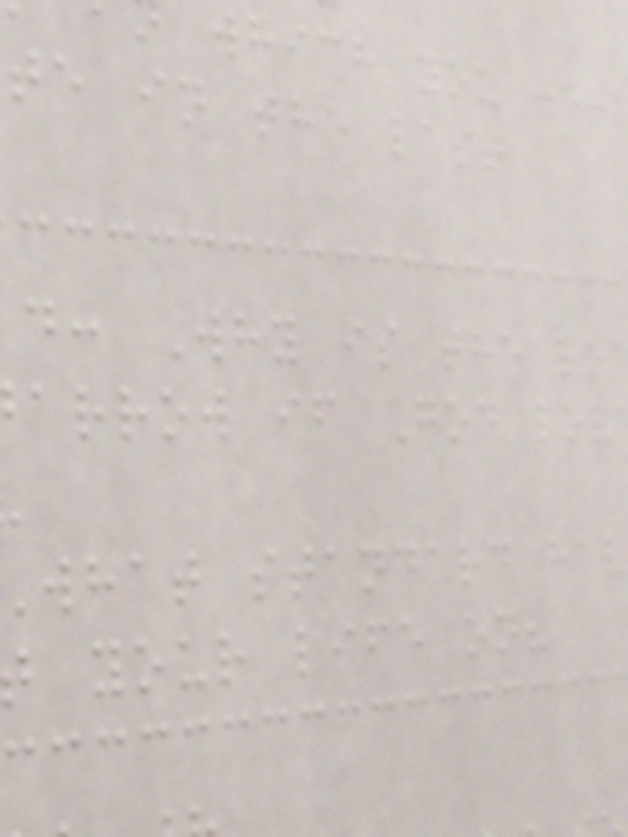which you wer
te in the last
d: Why is the ro
arrow if God lov
what standard hav
your life on?
